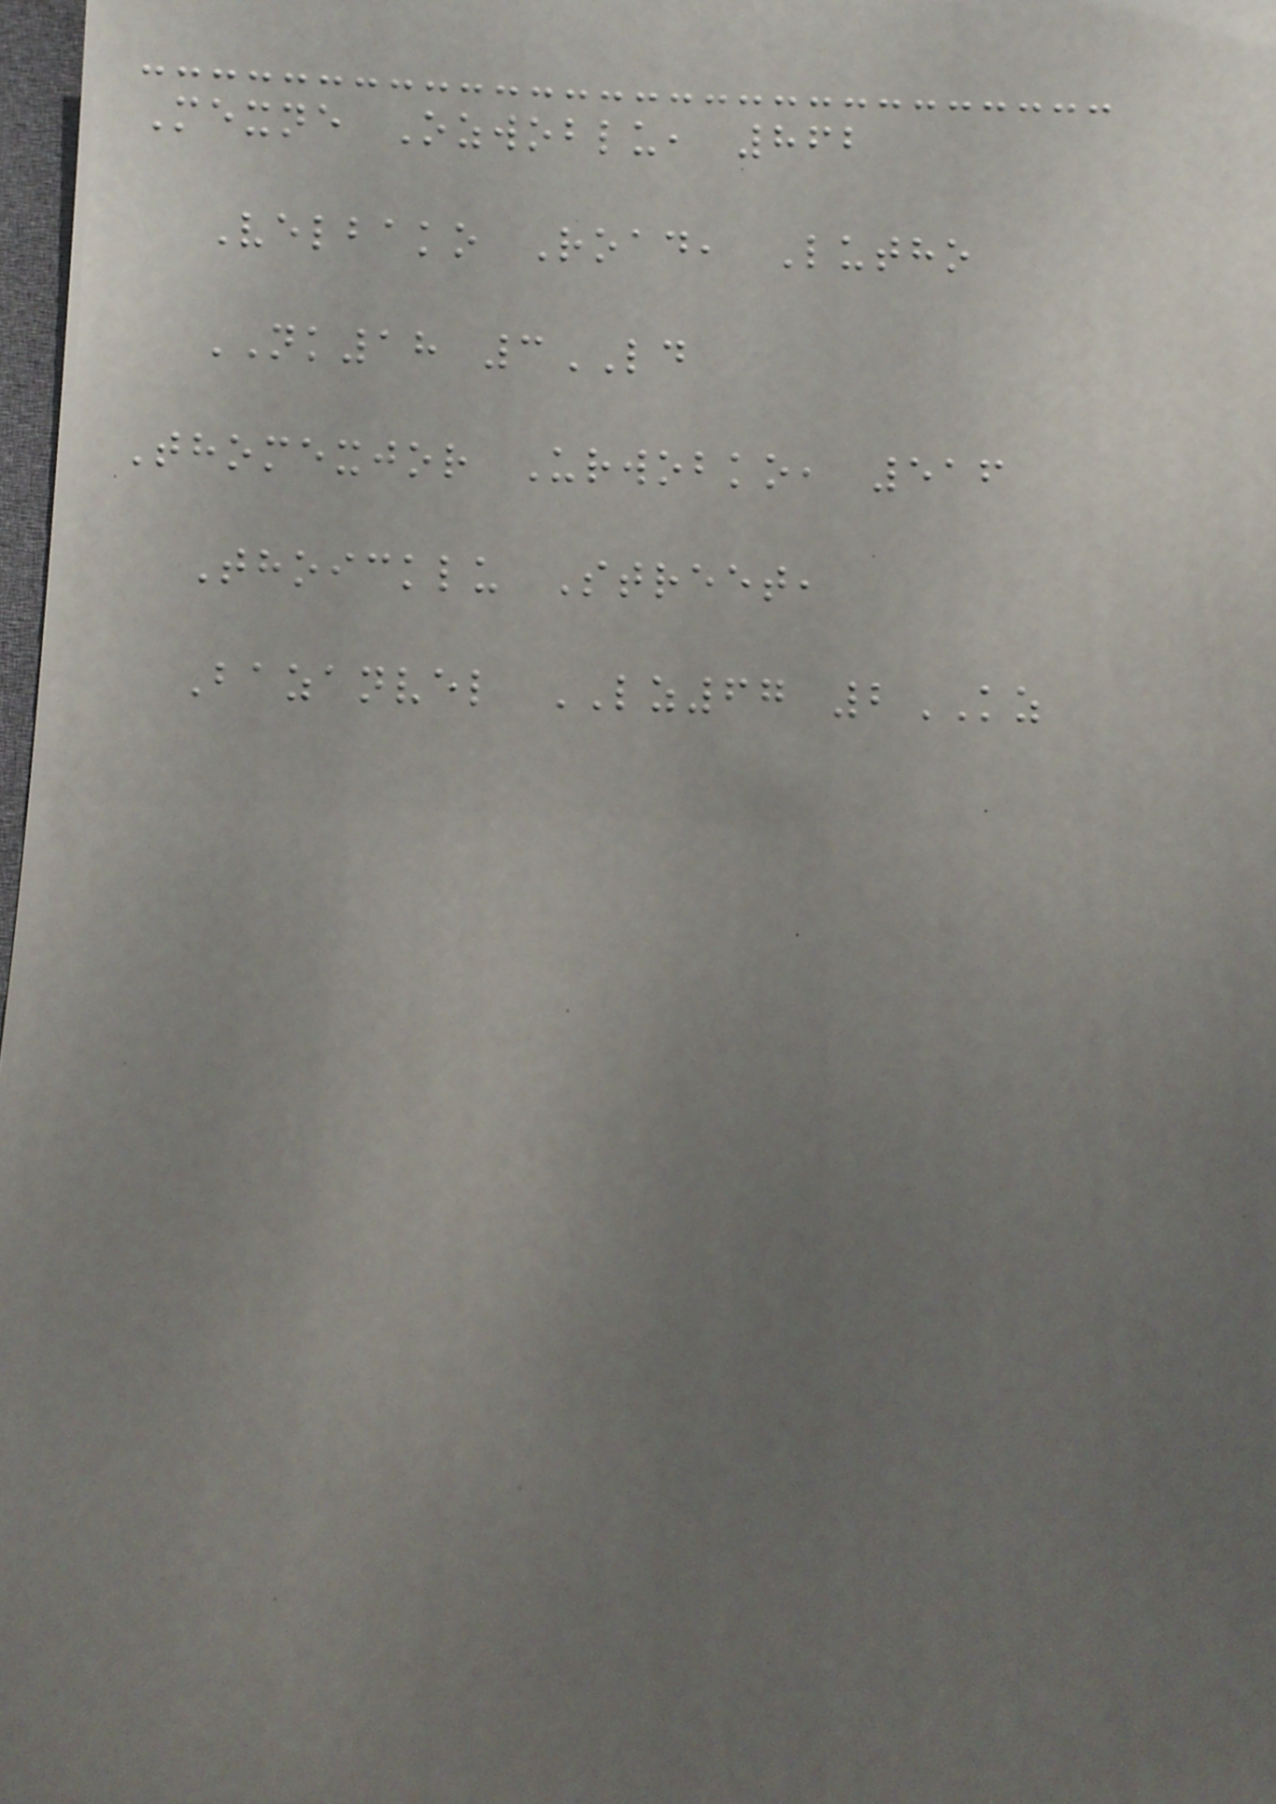Mexne Ozwoblu, 862
Velbako Road, Lutho
NK18 3LD
Thomexjor Urwobko, 516
Thoicklu Street,
Bazanvel LZ67 2KZ
